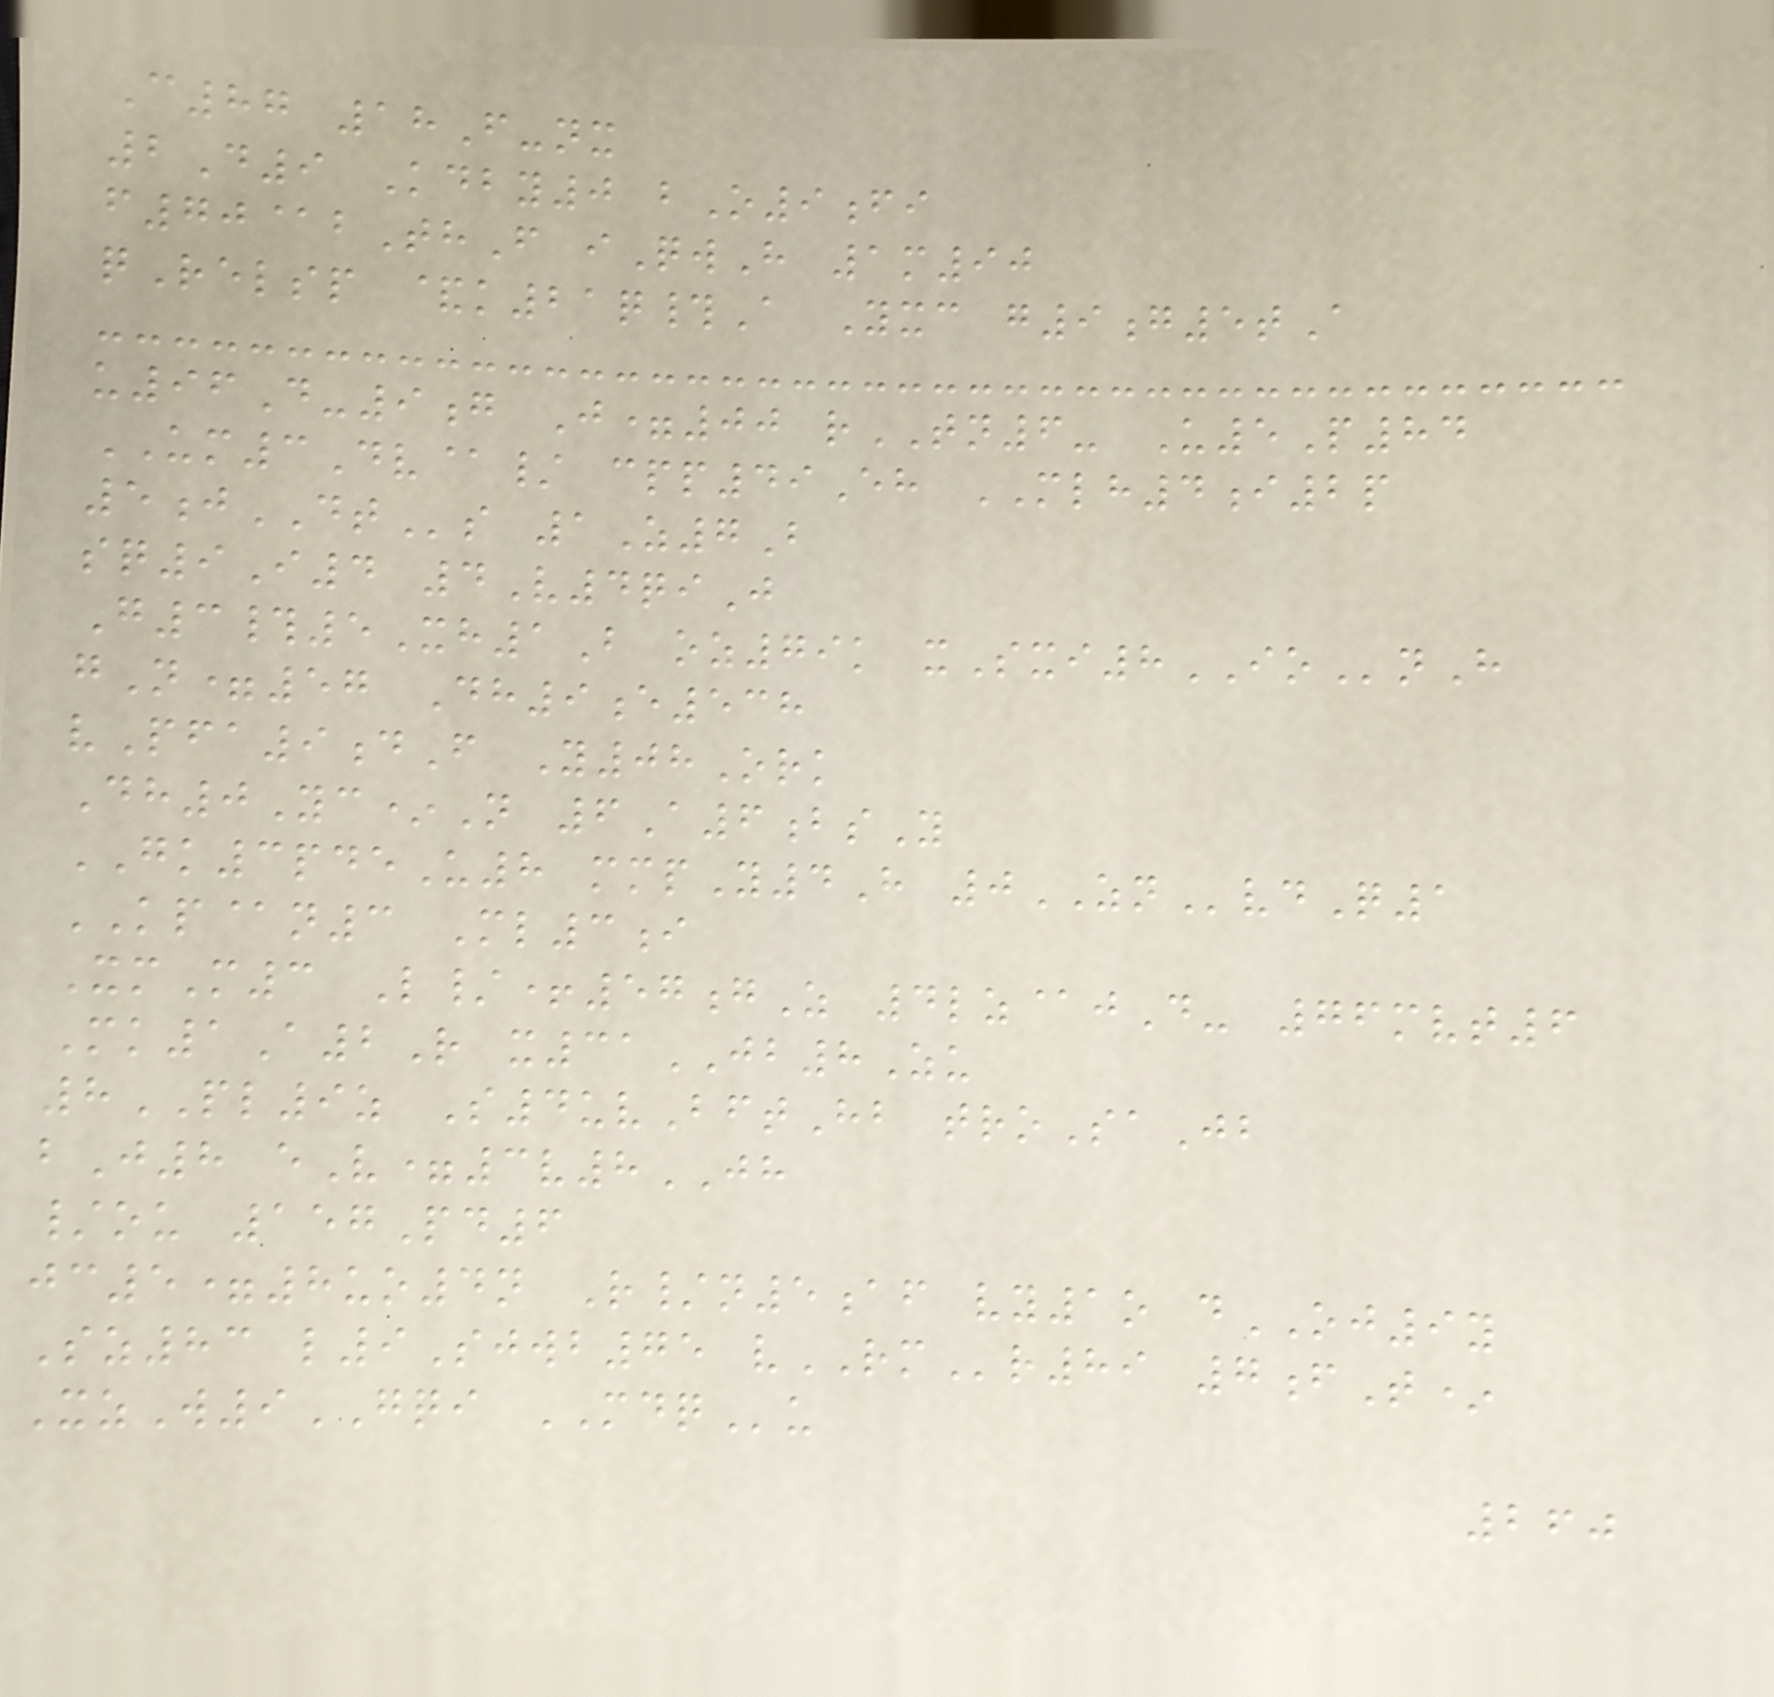C87 18F-nx
2D9 Kdby0 bO9fi
f70@bThF iQwH 1m90
qRelsp &k21q#A Yxc g9g5tA
u96D-9g J=00 rTN6- U5P84
UM3Dv@/ cpp49Eh MLH4i2p
5jDTs 1Z7B
sq9I4 4V4qiJ
G3#5Xh1B oz79k xSxi8IOnH
gN=57 Dh9e538
vPfa9dF Y08Ork
Dh0Yc*N 6A6bsY
GK3pdeU8 mmpY4H 0ZNvdQ1
KP@n3 Ml3i
XmM3 L/+57gZ 4lz@jD- 76mvt6
Mk1A2R x31JB8Zu
8PL9z S4uvBftHb troSaJb
bJ8 eV=3v8JH
/ou 157Pd6
jc5=8uo4n R/n5af vy1o dOJ9y
Sz83 l9Sjwb75 vRMr89 7fT*
XzW9GQI MDQu
260
